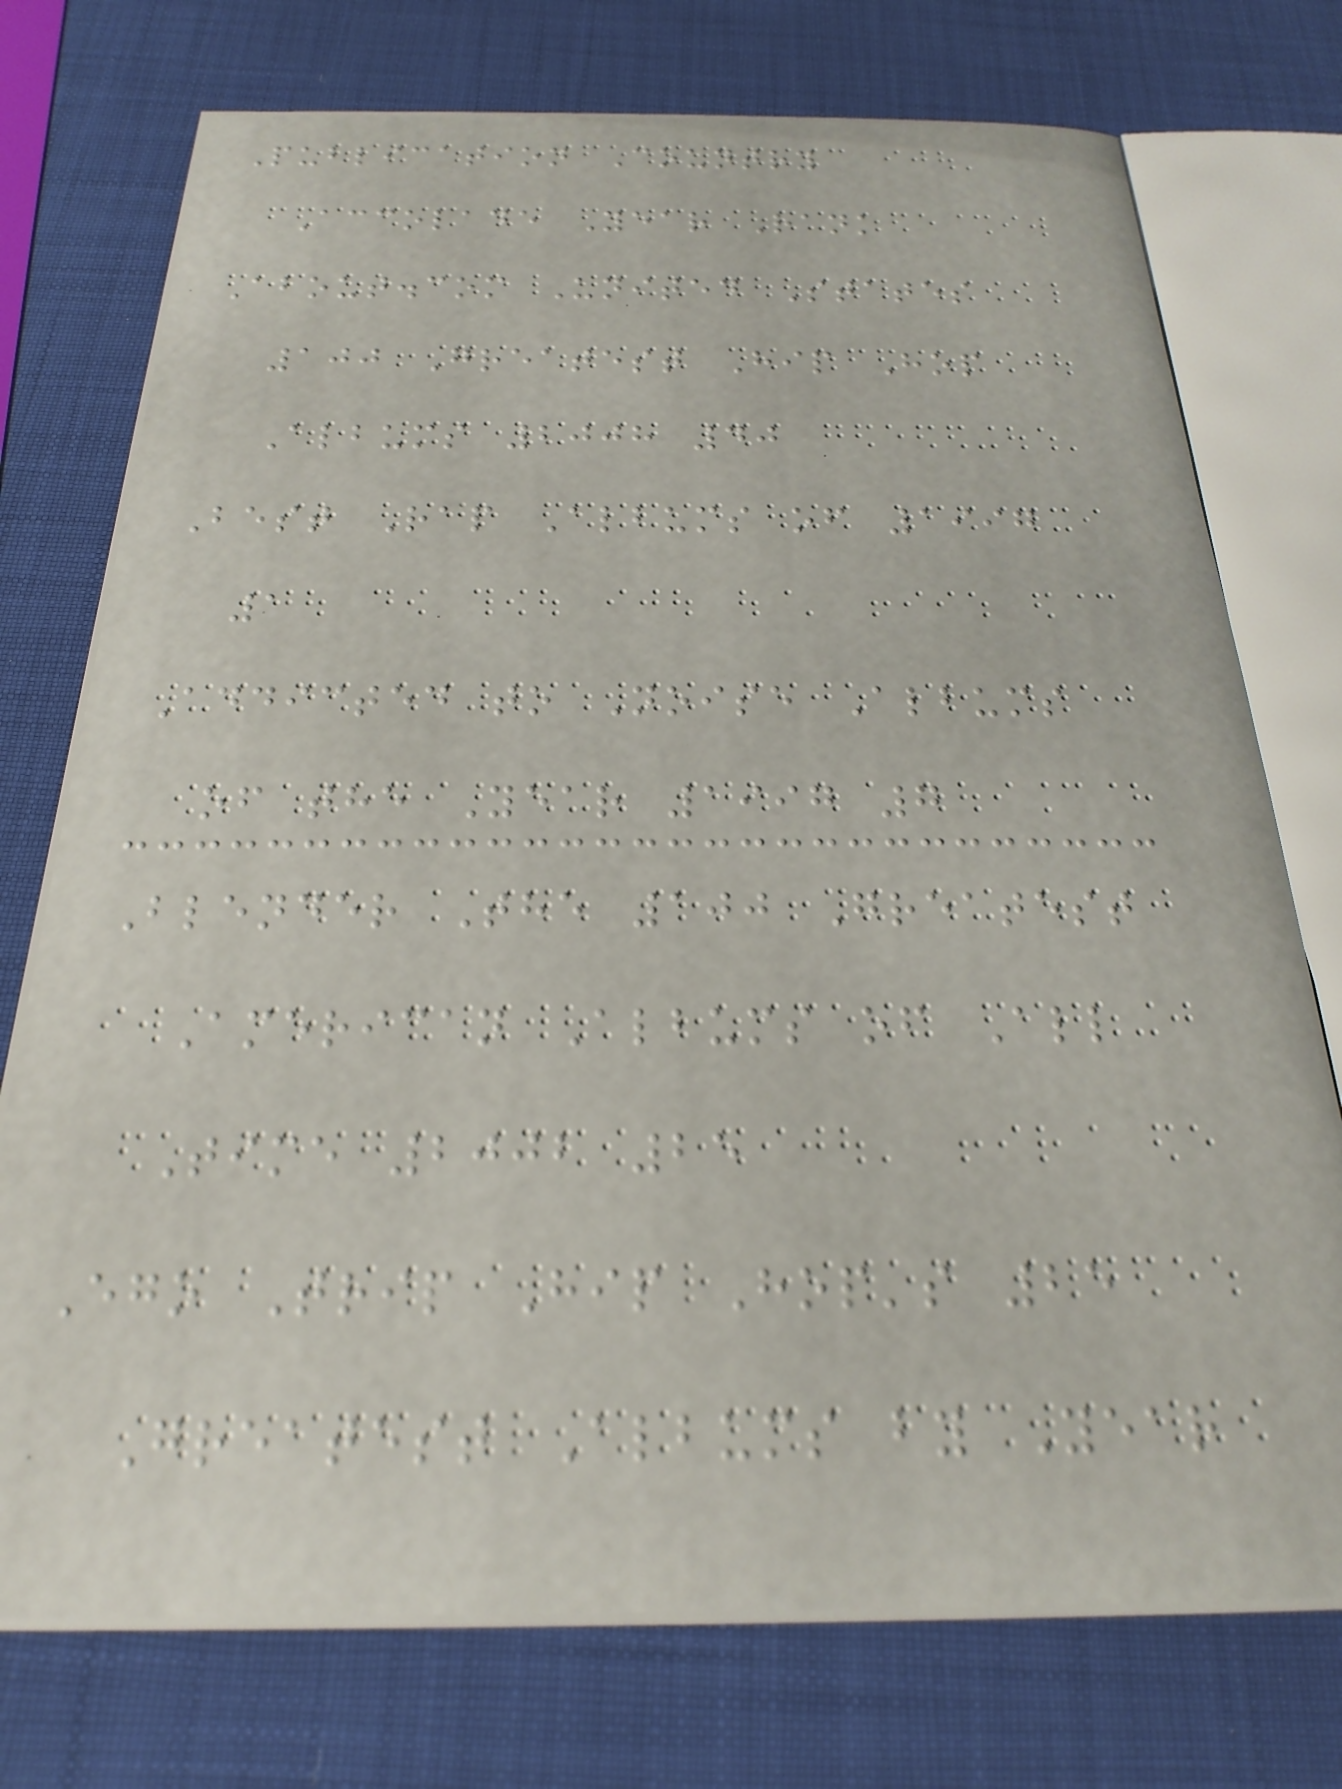Publication Country
Accolade Year Rank
About.com United States
100 Greatest Hip Hop
Albums 2008 40
Best Rap Albums of 1997
1
Addicted to Noise Albums
of the Year 1997 7
Blender The 100 Greatest
American Albums of All
Time 2002 25
Ego Trip Hip Hop's 25
Greatest Albums by Year
